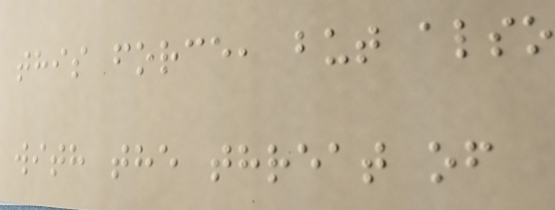this force, but also
with the threat of
